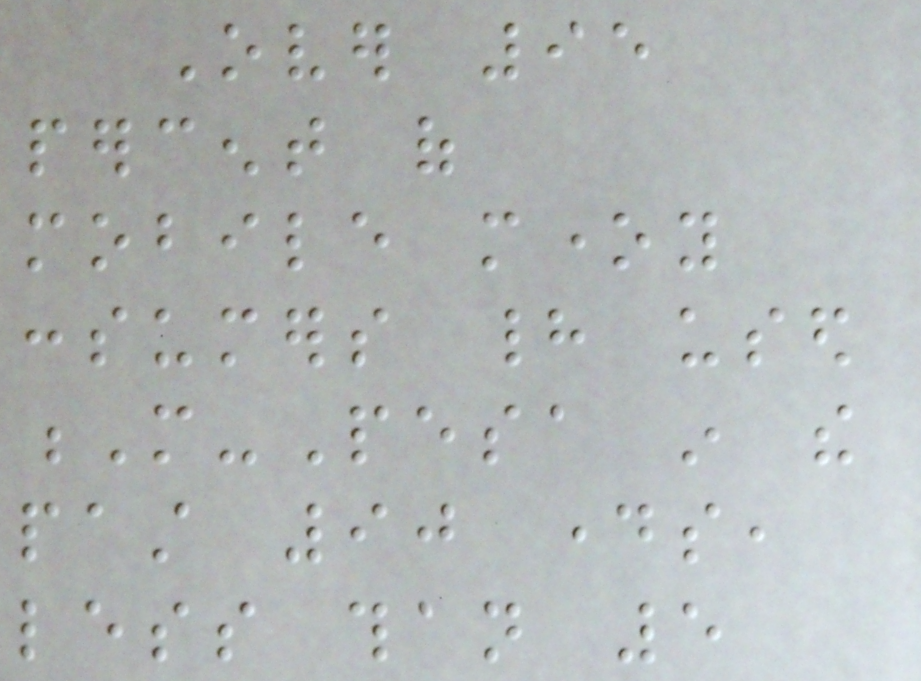Over 95
percent of
mobile money
consumers had used
M-Pesa in the
past 90 days,
less than 5
